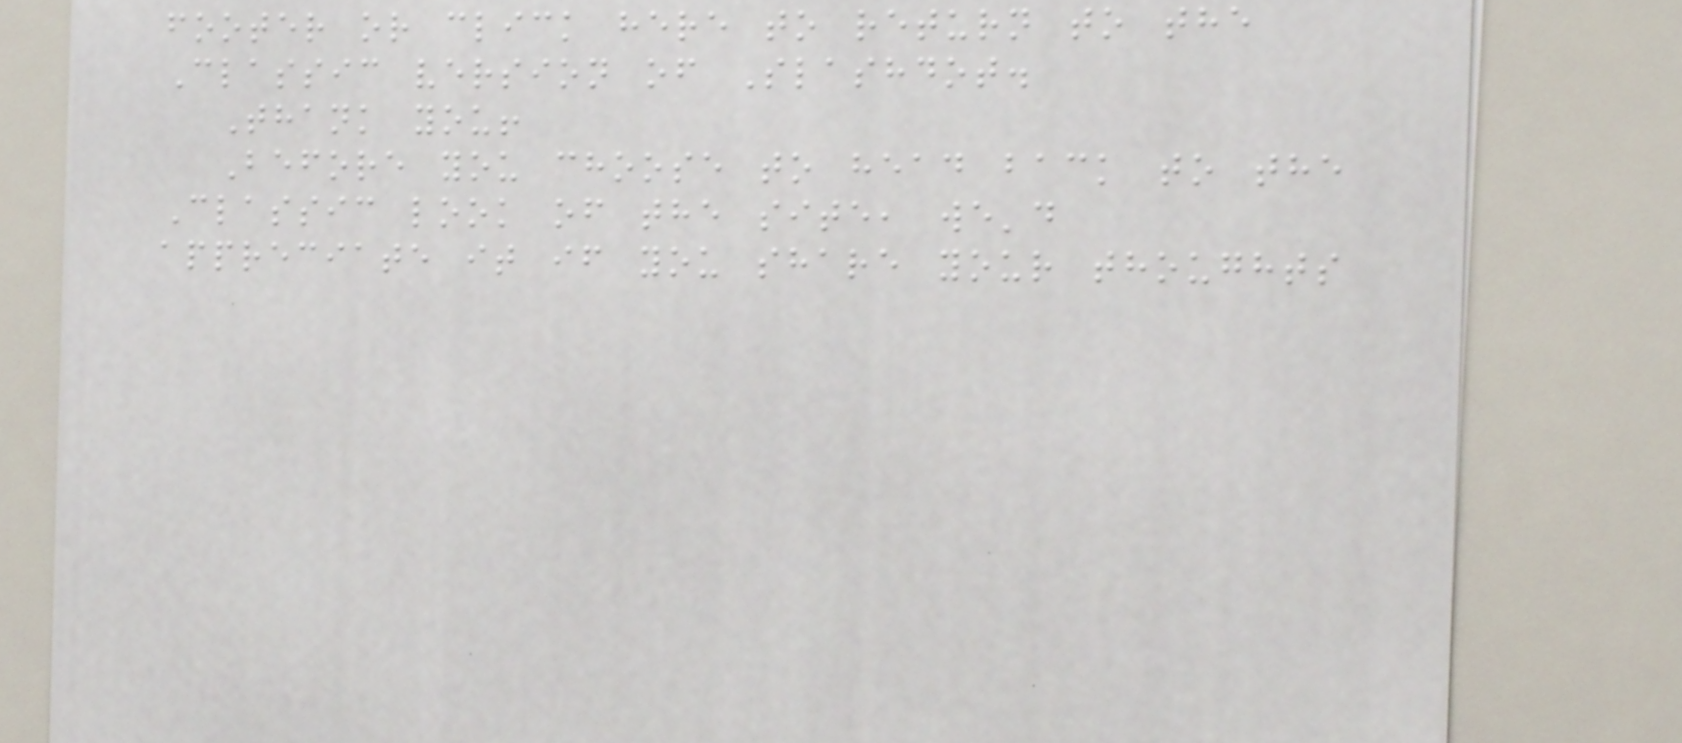footer or click here to return to the
Classic version of Slashdot.
Thank you!
Before you choose to head back to the
Classic look of the site, we'd
appreciate it if you share your thoughts
